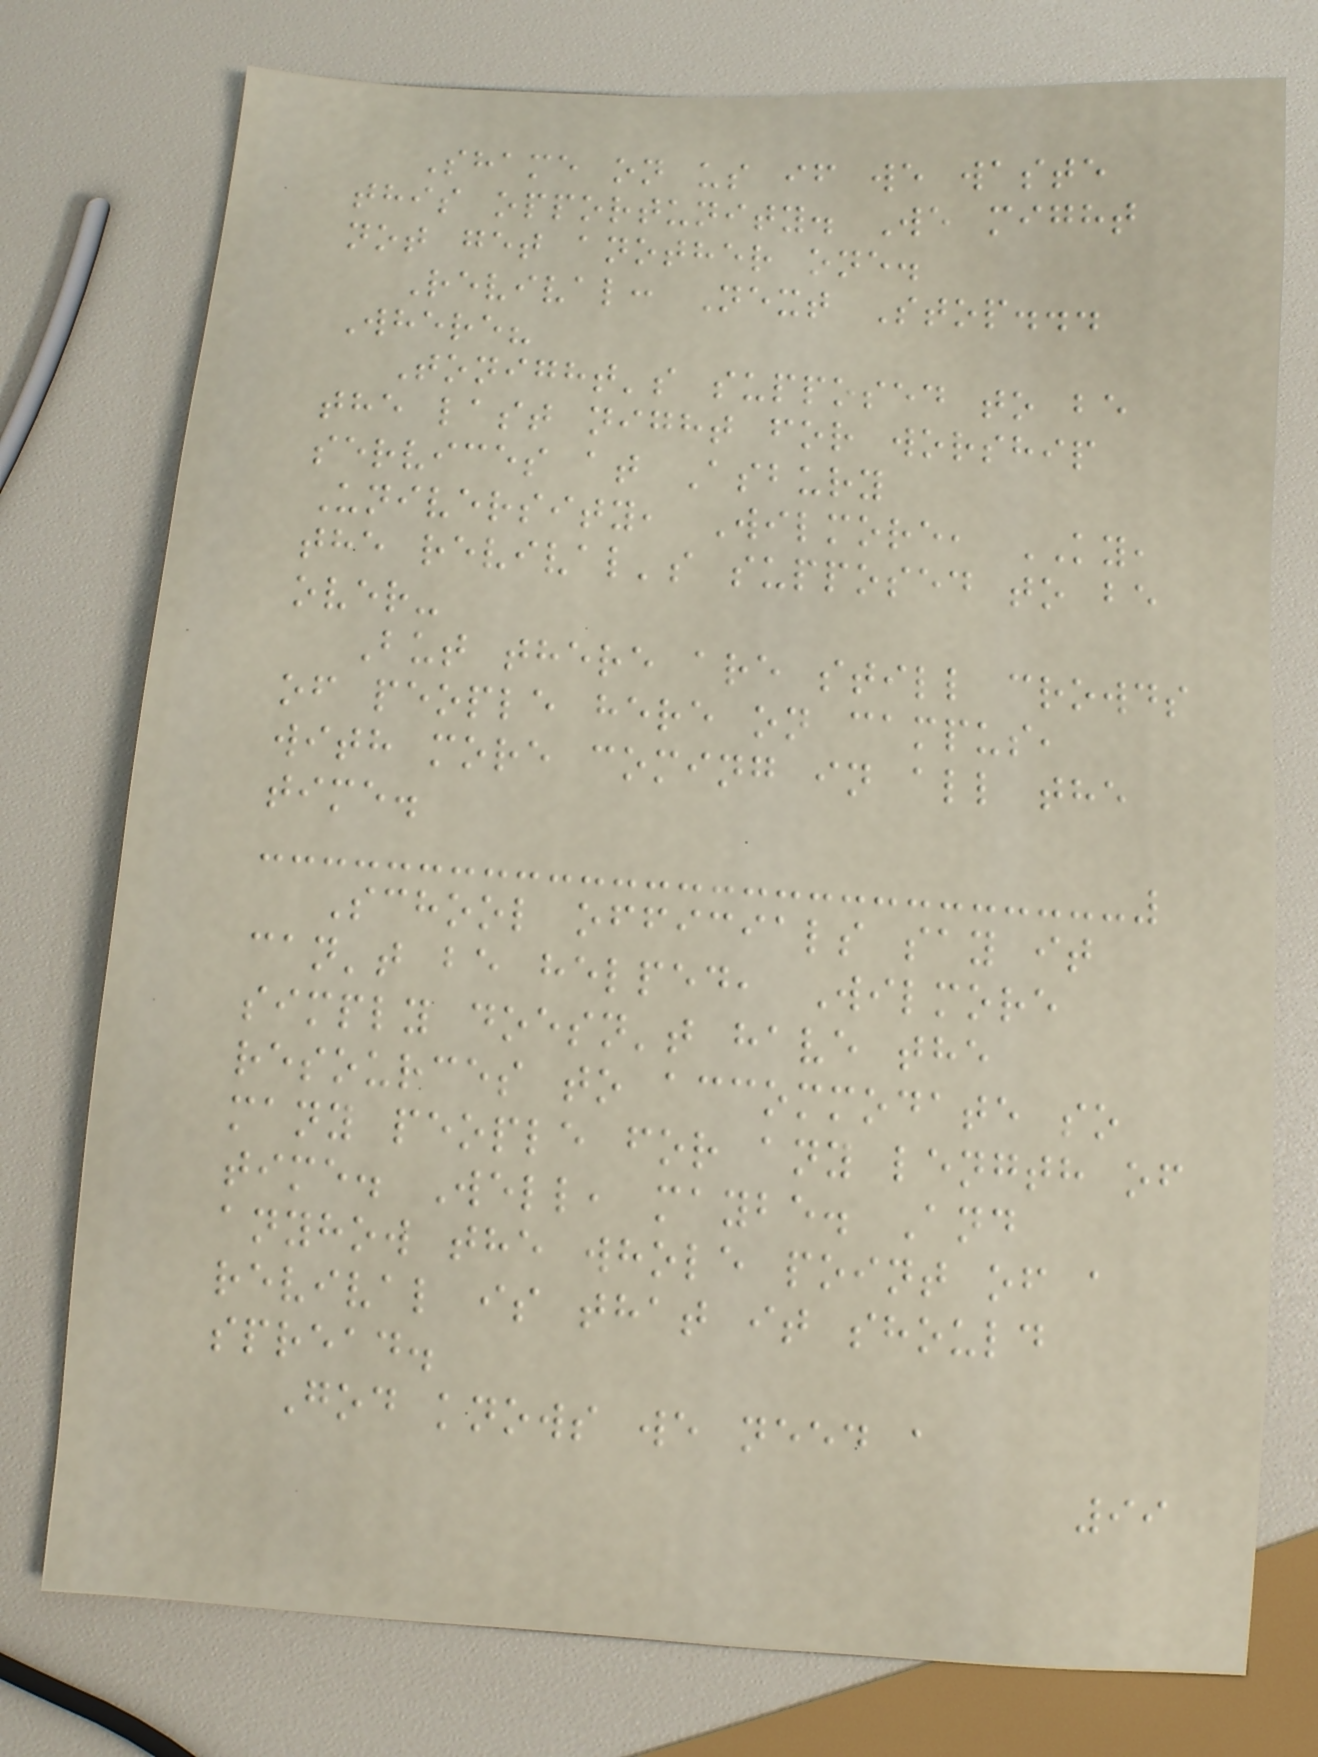Shame on us if we waste
this opportunity. We might
not get another one.
Revival: Next Stop...
Where?
Tonight's supposed to be
the last night for worship
services at Asbury
University, Wilmore, KY,
the revival's supposed to be
over-
But there are still crowds
of people here on campus,
with more coming in all the
time.
School officials say it
can't be helped, Wilmore
simply doesn't have the
resources to accommodate so
many people for any length of
time. Well, maybe. And
anyhow the whole point of a
revival is that it should
spread.
God knows we need a
99
